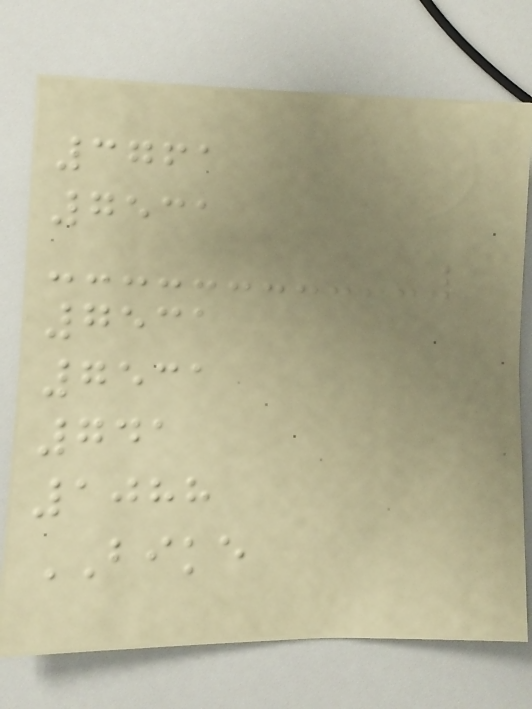3761
7531
7531
7531
741
1088
BIKE
